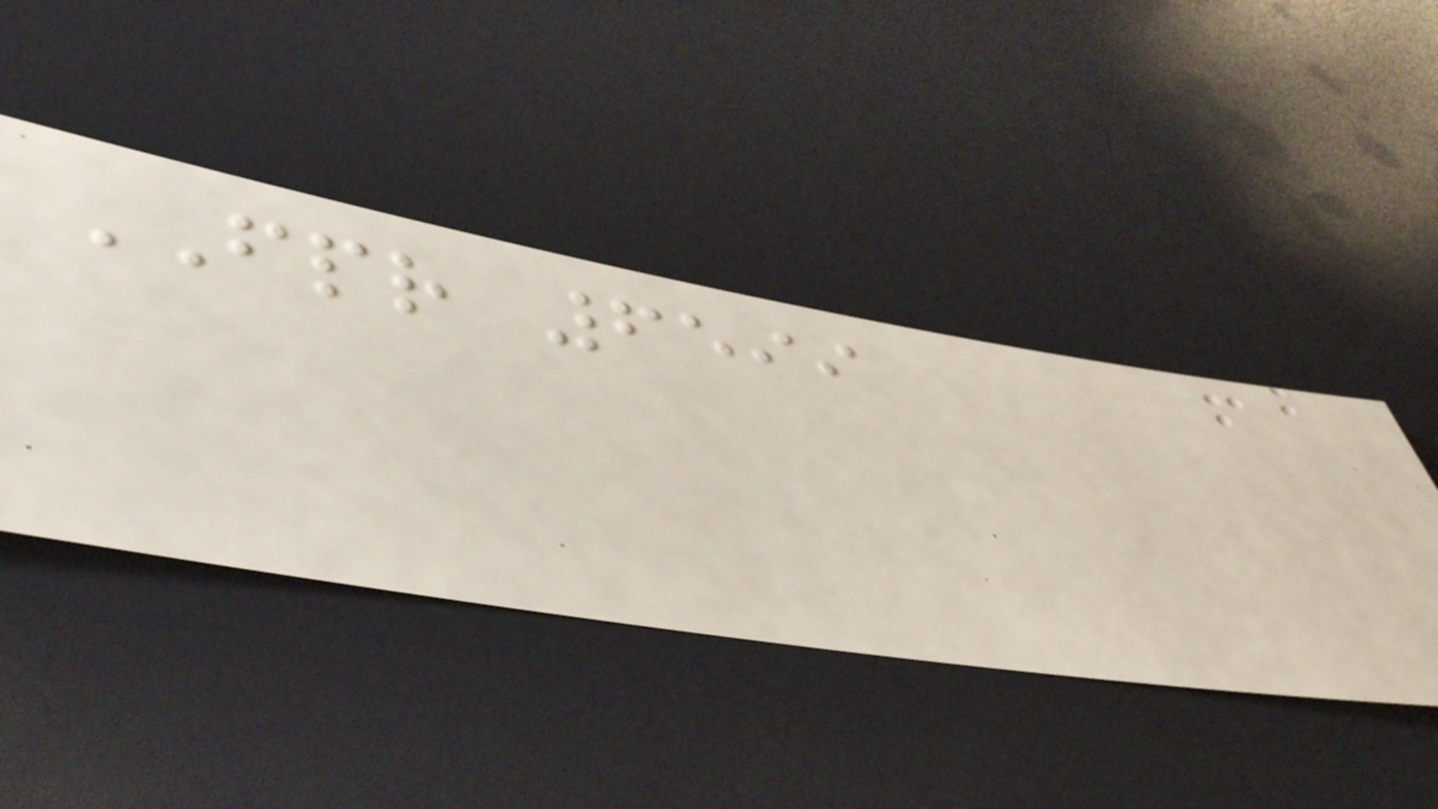FPR 6599
